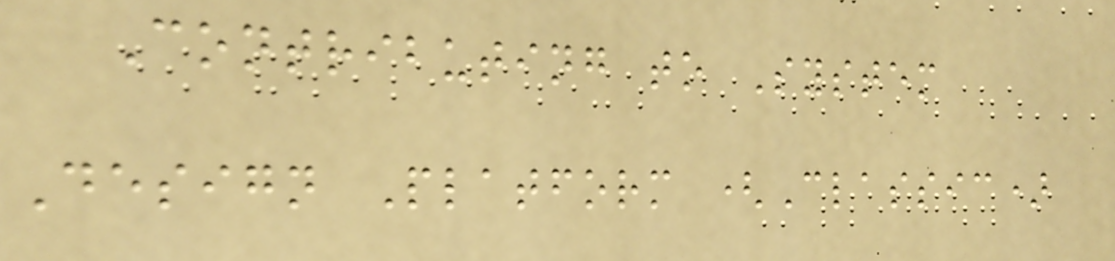Contributing to System
Design Platform (Classic)
